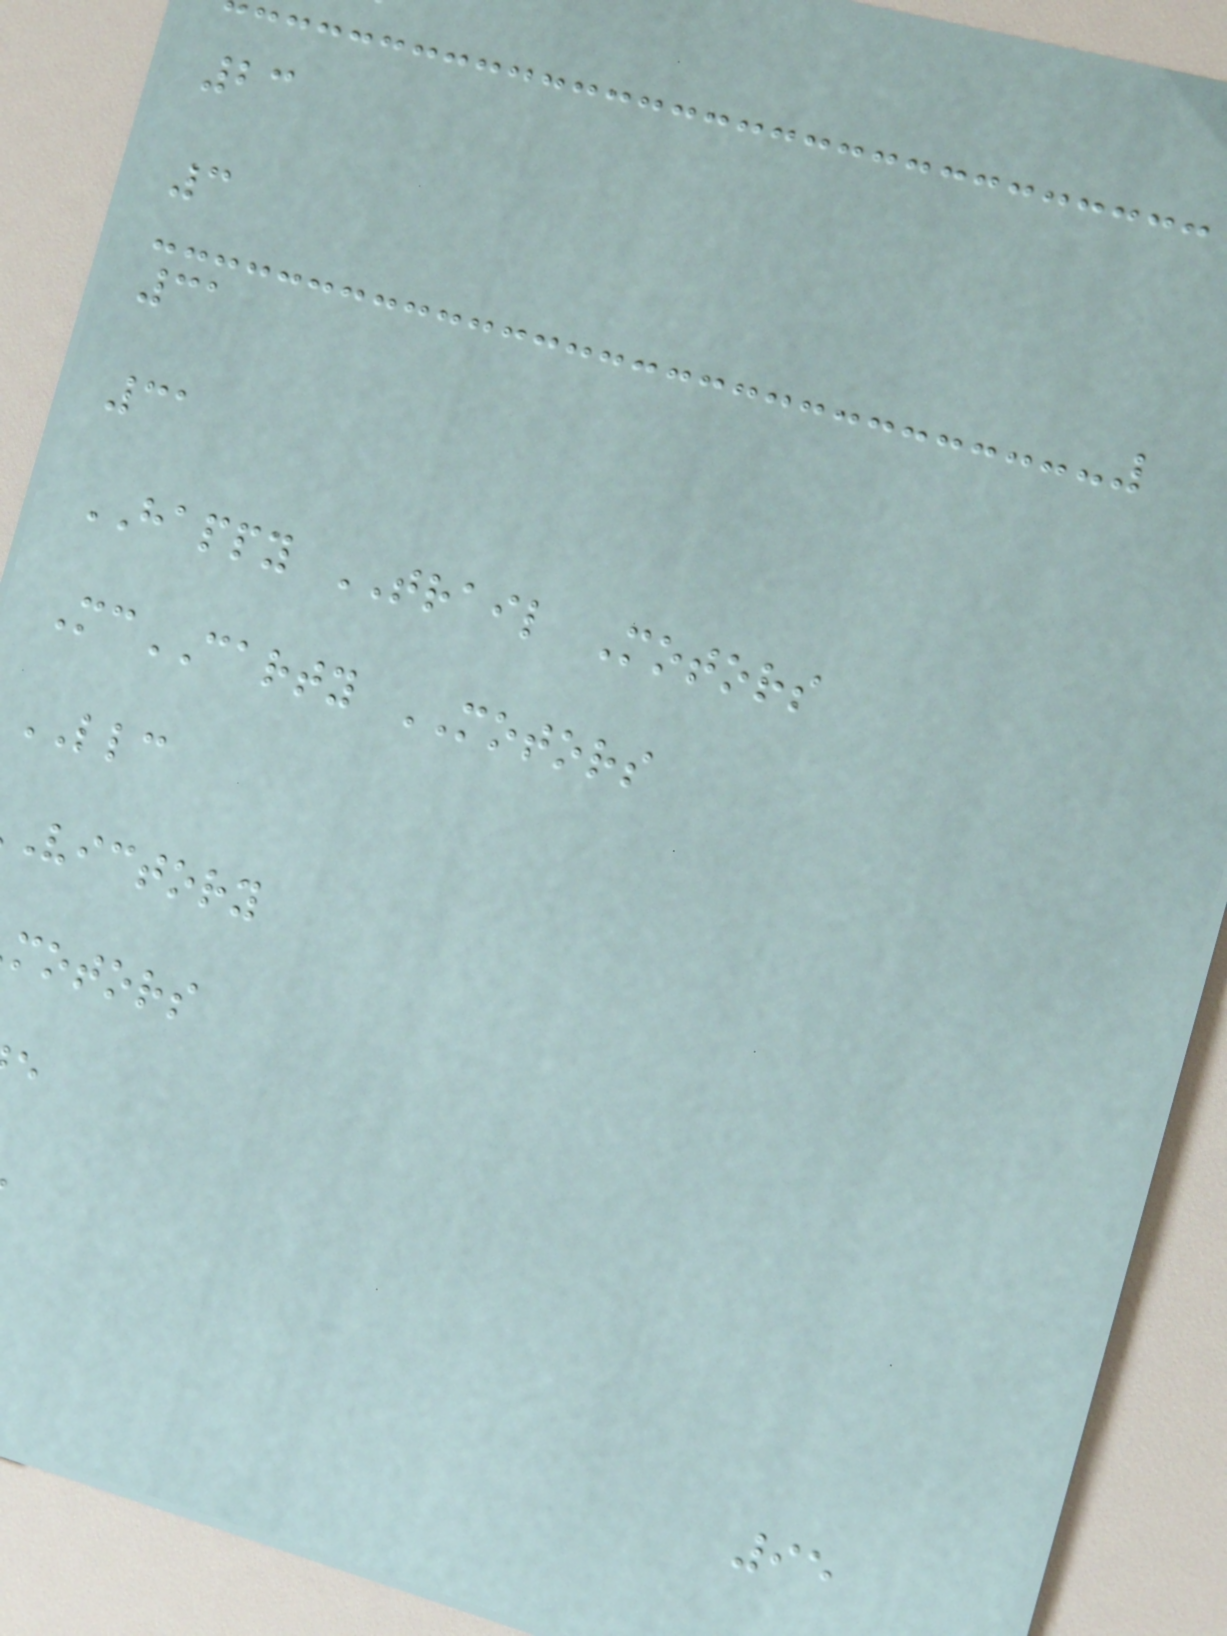23
3
31
31
HAPPY TRAIL Motors
McCARTY MOTORS
LLC
victory
motors
95
